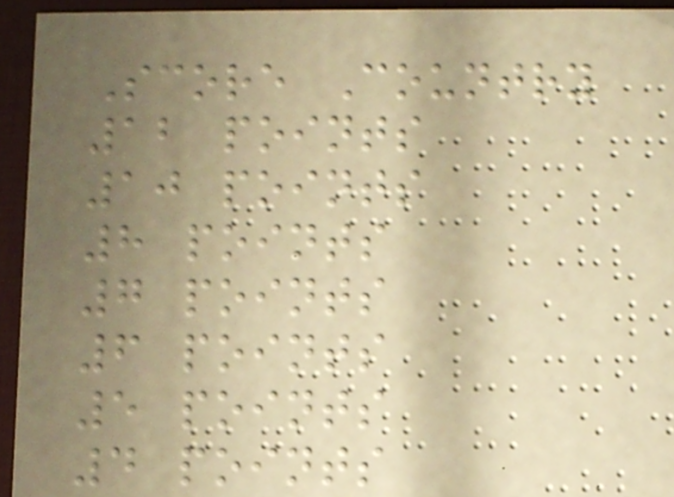Score Country
12 points
10 points
8 points
7 points
6 points
5 points
4 points
